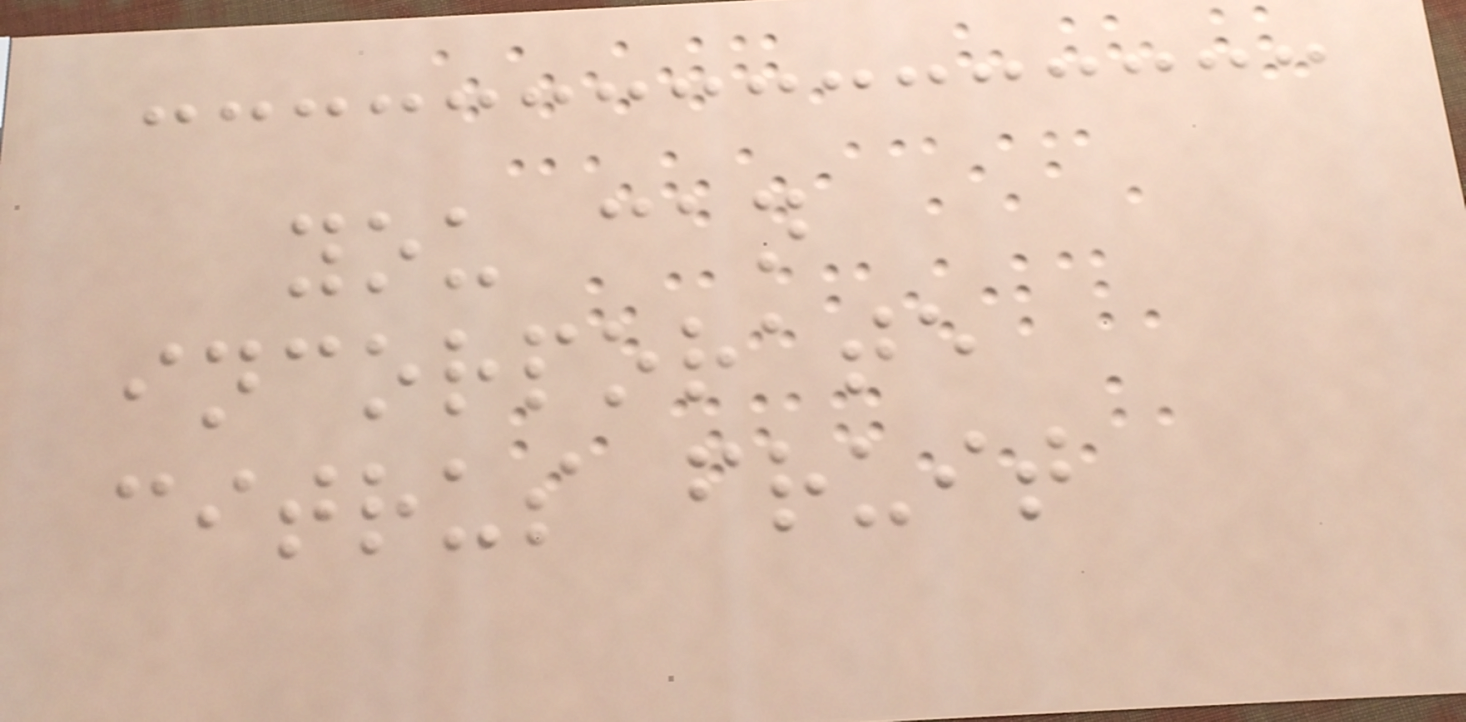you can
incorporate
citrus fruit
